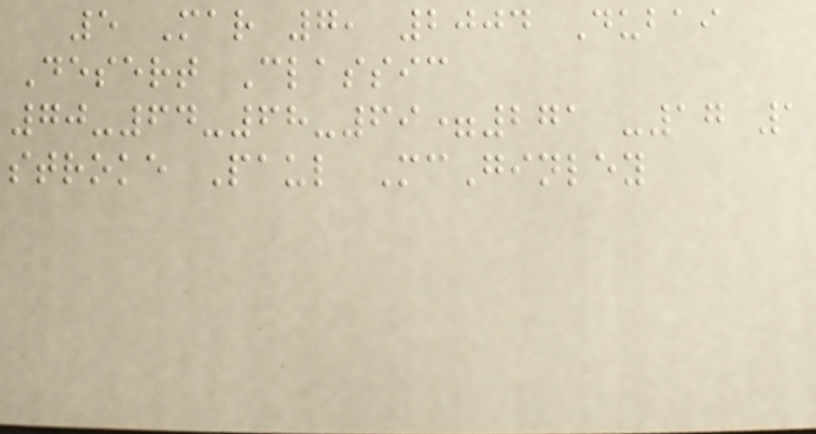5 Mar 7, 2004 Dubai
Desert Classic
70-64-68-69=271 -17 1
stroke Paul McGinley
